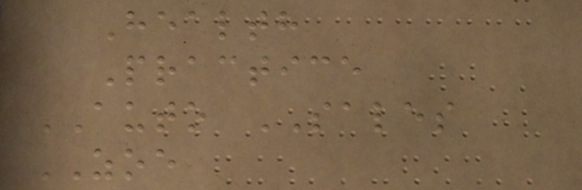Health
Practice
AUTO SALES
ZOE
